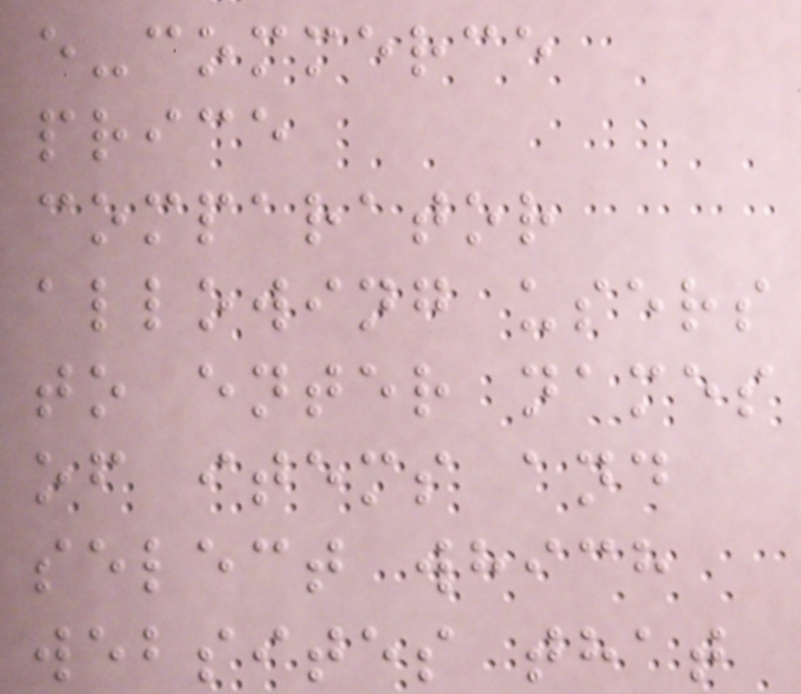e-commerce
price
comparator
allowing users
to enter names
of items and
select which
websites that
